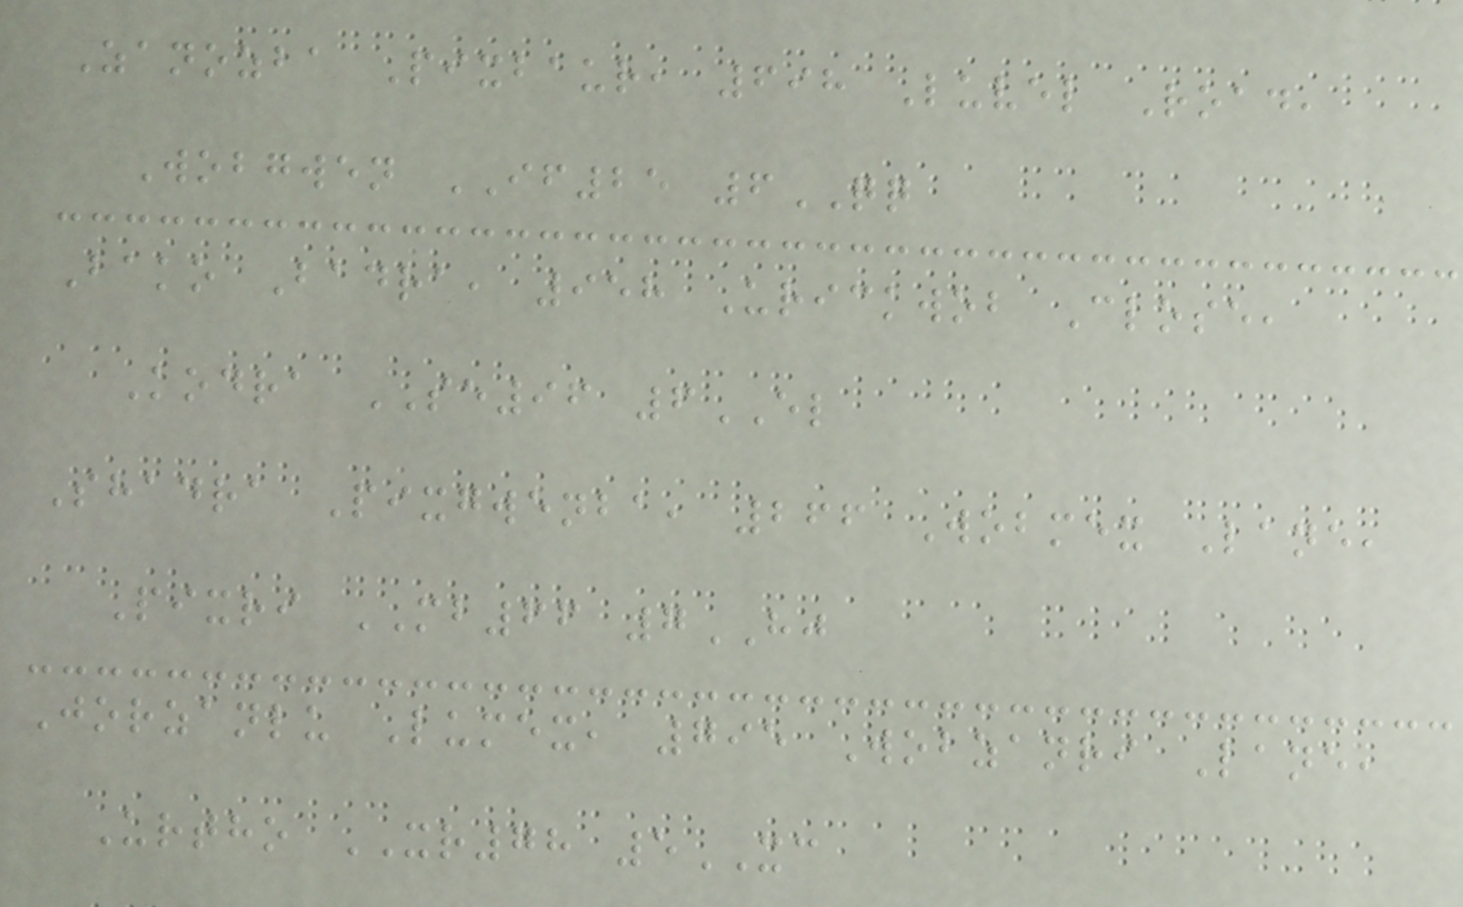Zanozba Pixbaur, 698 Luvel Road,
Wobgwen IF25 6QQ
Bako Badra, 958 Urickwob Close,
Kodra SE96 6EL
Shadra Pixgwenba, 266 Wobmex Lane,
Pixri MB66 7HJ
Jorzanlu Lumex, 795 Wobzanri Lane,
Urtho XR78 5XC
